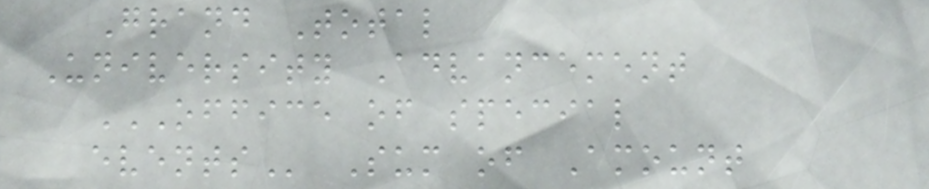Grand Total
University Advancement
OFFICE OF SPECIAL
EVENTS Sum of Amount
